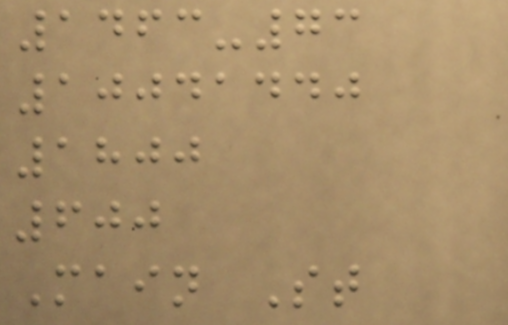1463-73
10041440
1800
600
Main St
